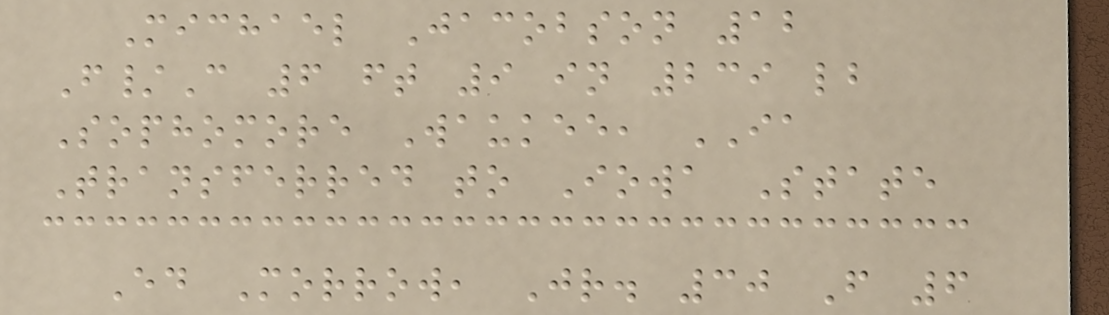Michael Jacobson 12
F/C 6 ft 9 in 239 lb
Sophomore Waukee, IA
Transferred to Iowa State
Ed Morrow, Jr. 30 F 6
